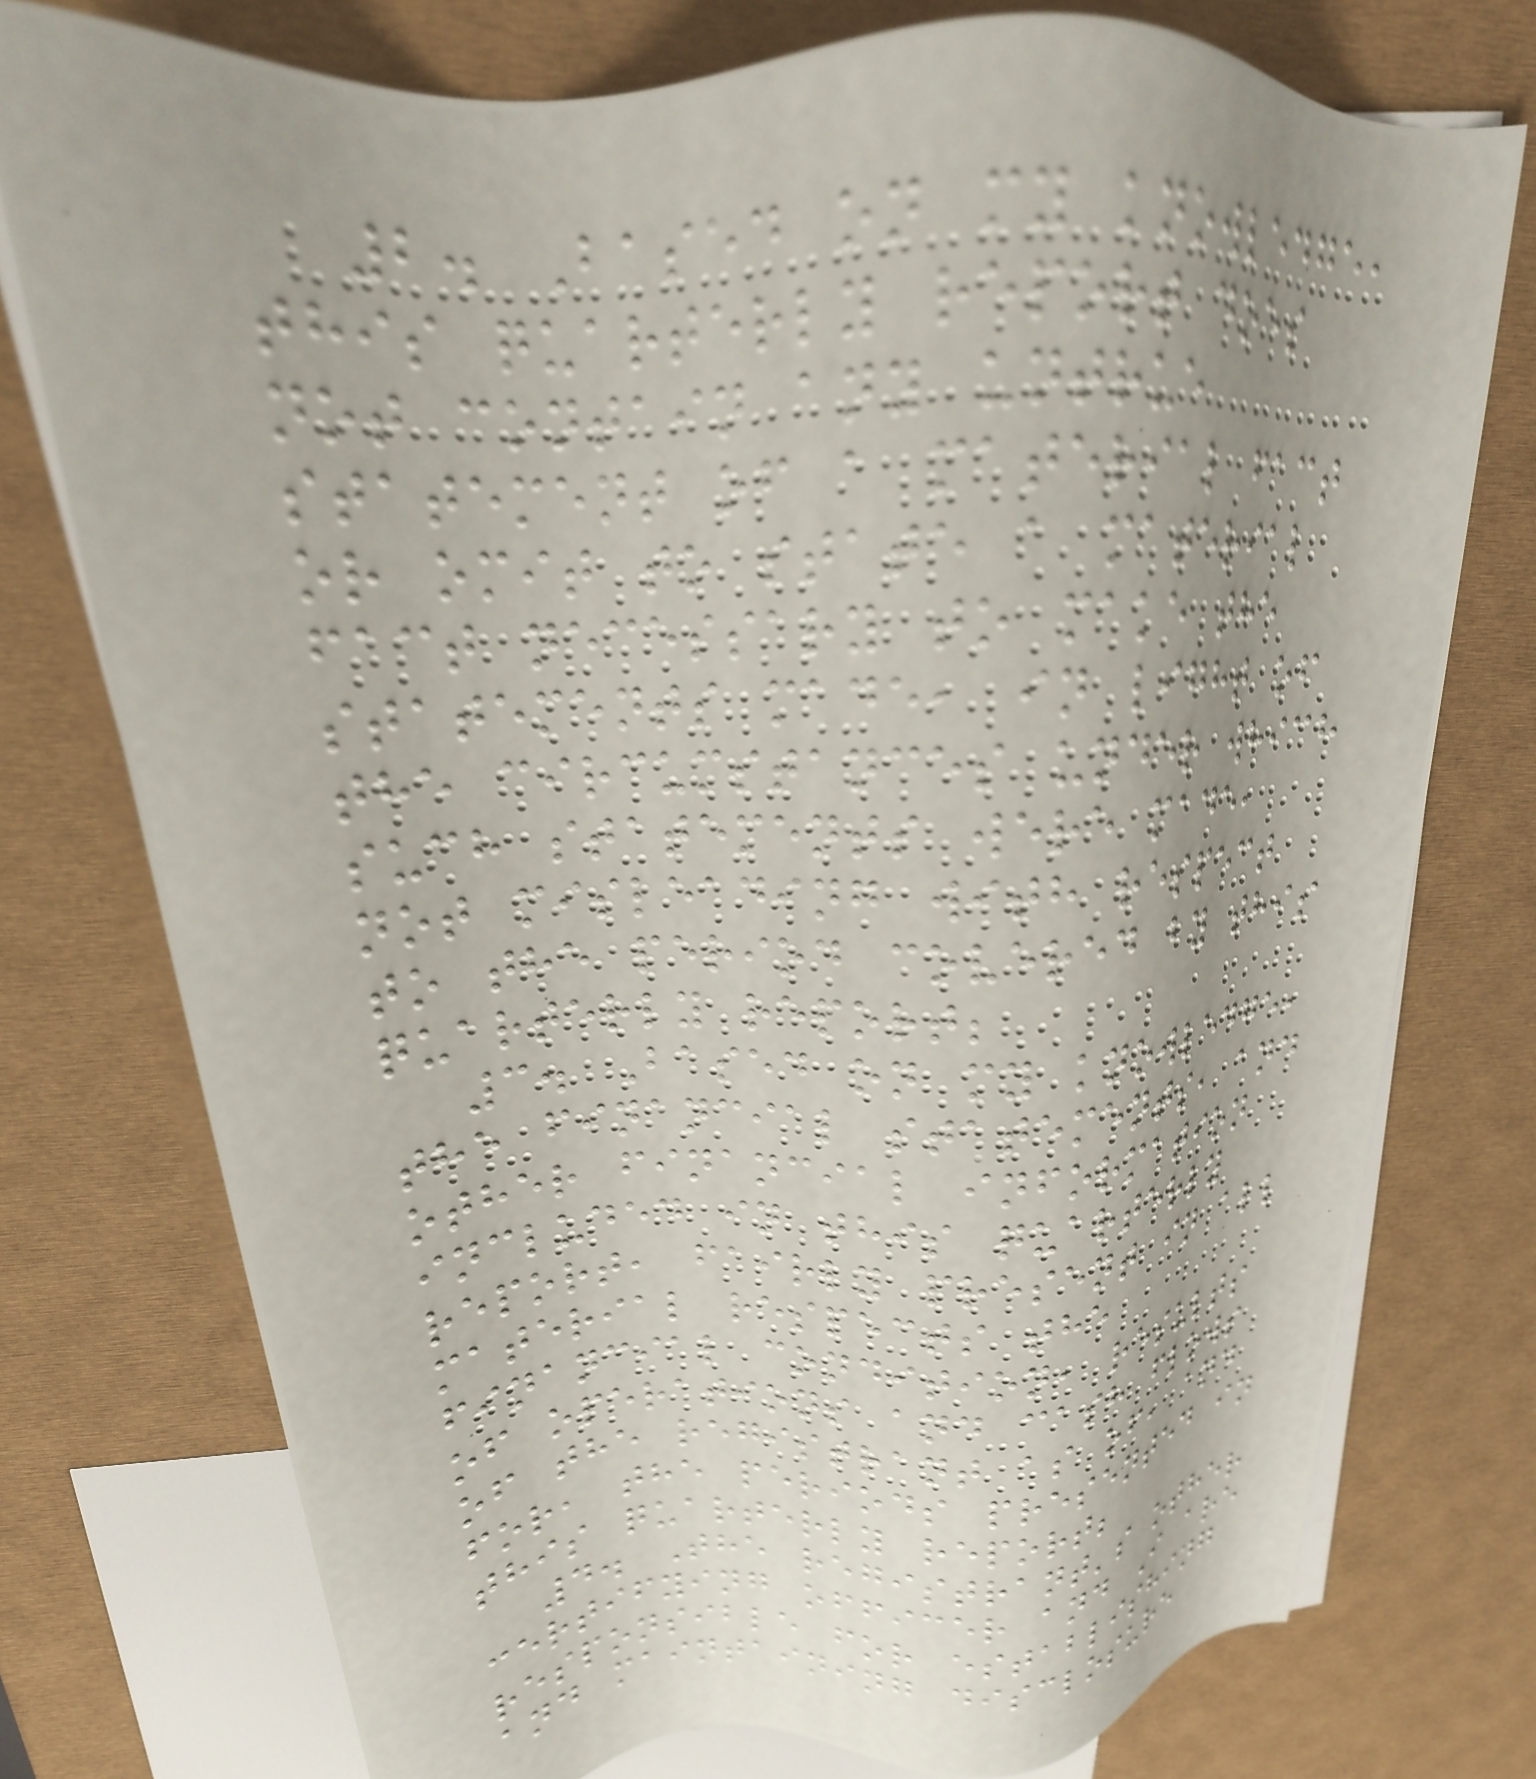2. Based on my knowledge,
this quarterly report does
not contain any untrue
statement of a material fact
or omit to state a material
fact necessary to make the
statements made, in light of
the circumstances under which
such statements were made,
not misleading with respect
to the period covered by this
quarterly report;
3. Based on my knowledge,
the financial statements, and
other financial information
included in this quarterly
report, fairly present in all
material respects the
financial condition, results
of operations and cash flows
of the registrant as of, and
for, the periods presented in
this quarterly report;
4. The registrant's other
certifying officer and I are
responsible for establishing
and maintaining disclosure
